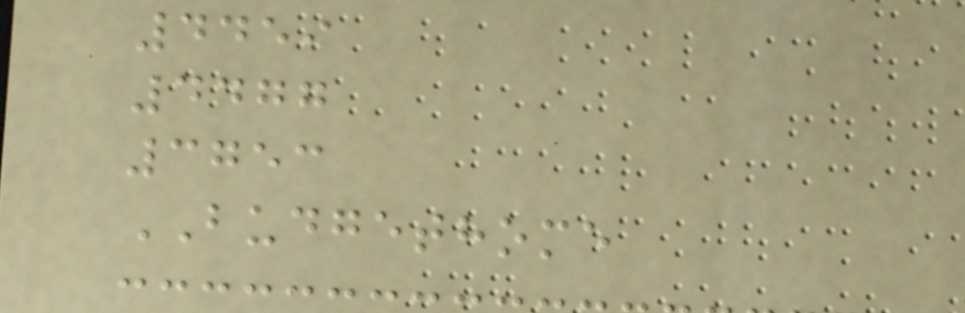4459
4477
3753
BUDGETHOME
